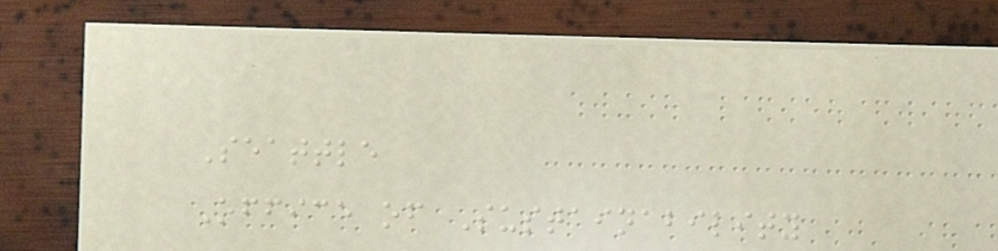Seattle
Office of Sustainability
